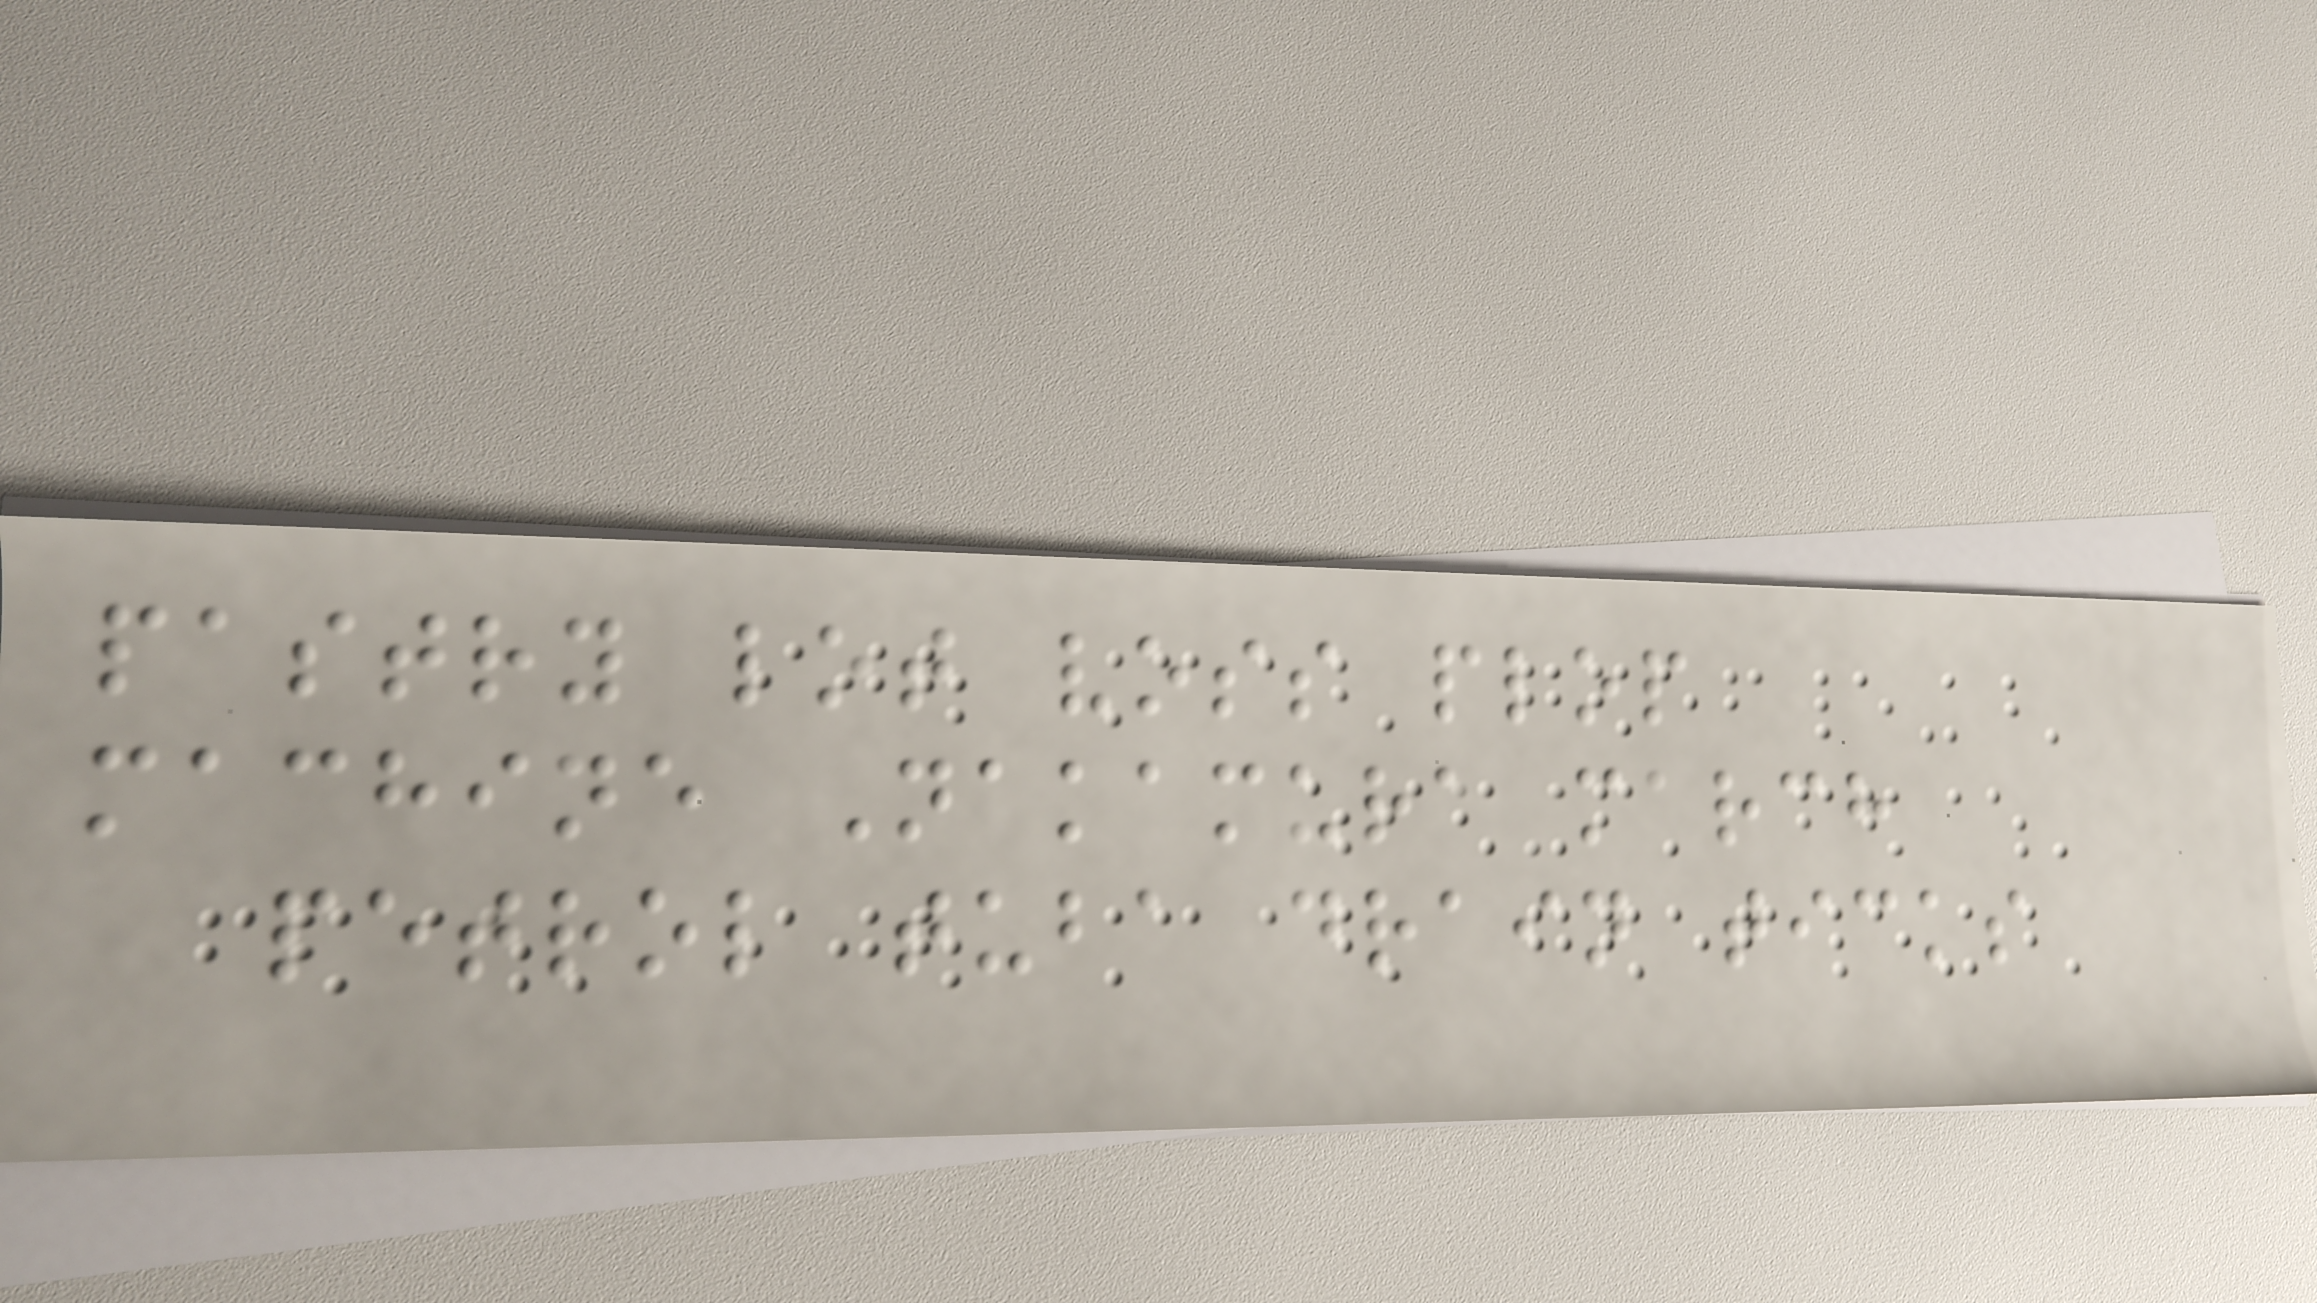pastry lot voss plop
machine Nakamura march
petrol tuba drain ticks
